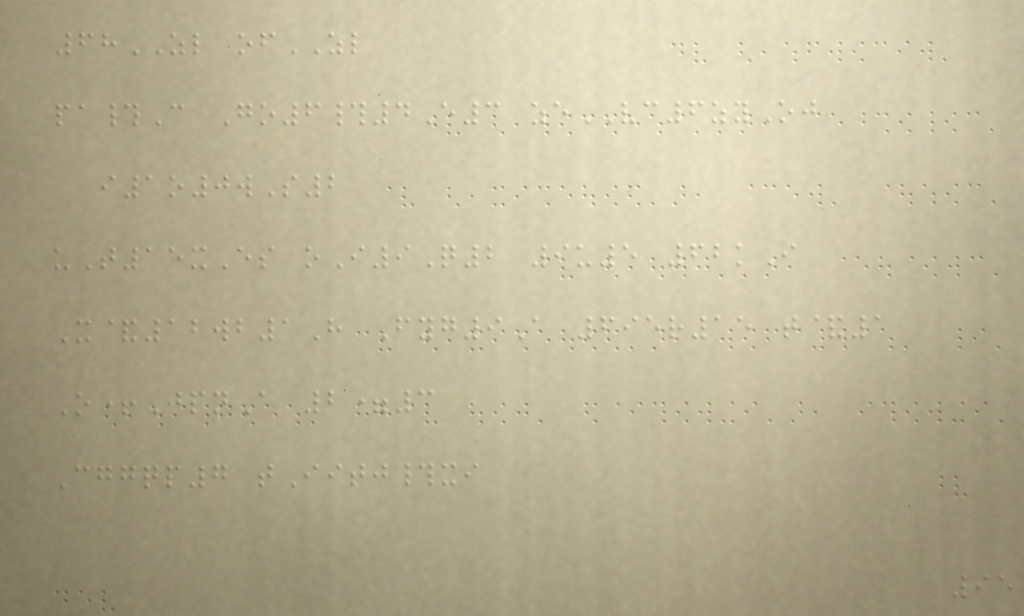68ZL ofZL
pa#C Go6#4E3 zeVC6zyOj
i1o0wS2
uT15xEs oI9Q2 9u5 62kI
X&12wb1H Fyg9A 695r15 t&1
O+JpnA 2=3
Cggqp7 tIitj#xi
95
